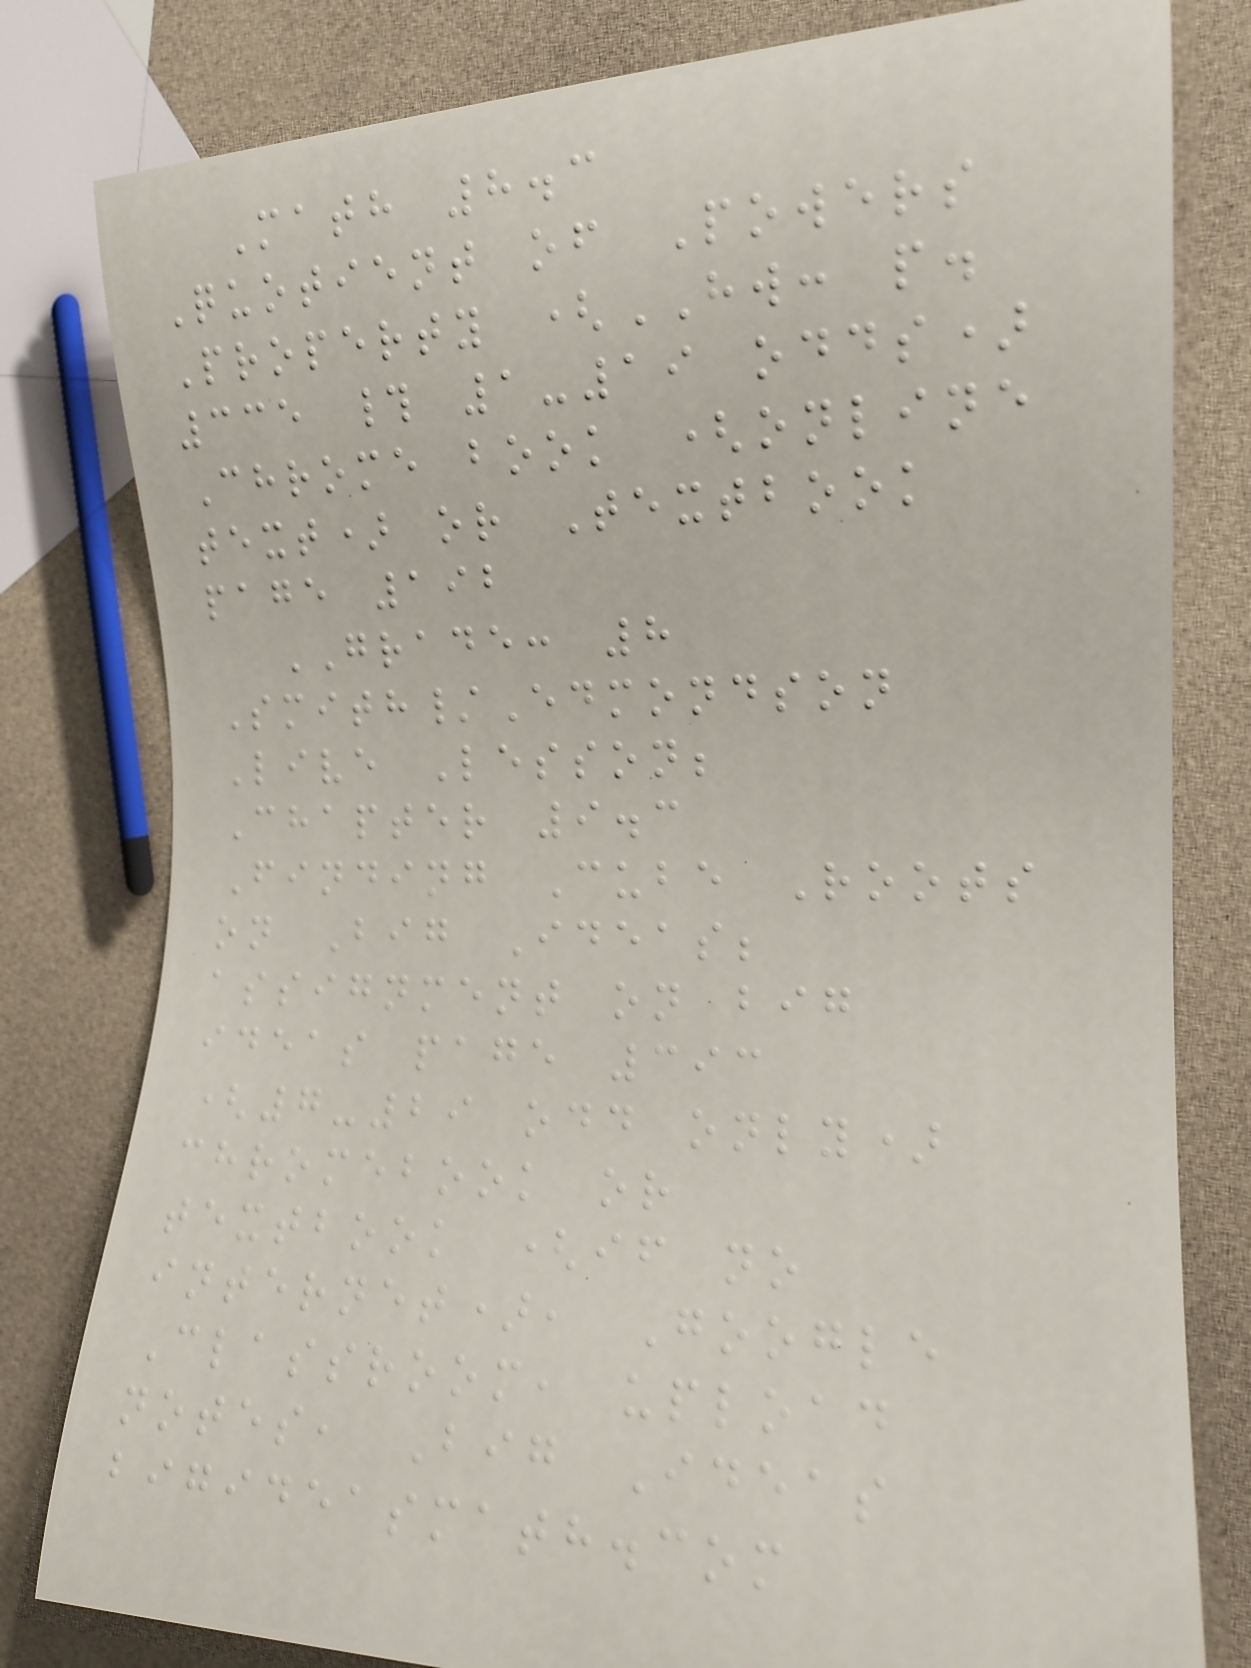Math 8.3
Quotient of Powers
Property (HW: p.
335 # 1-19 odds)
Chrome book (online
text) or Textbook
page 192
GRADE: 8
Smith/Edmondson
Live Lesson;
Chapter 9.3
Finding Cube Roots
on Big Ideas;
assignment on big
ideas page 393
(7-29 odd only)
chromebook or
textbook (if no
internet), Google
Classroom, upload
notes, Big Ideas
bigideasmath.com
